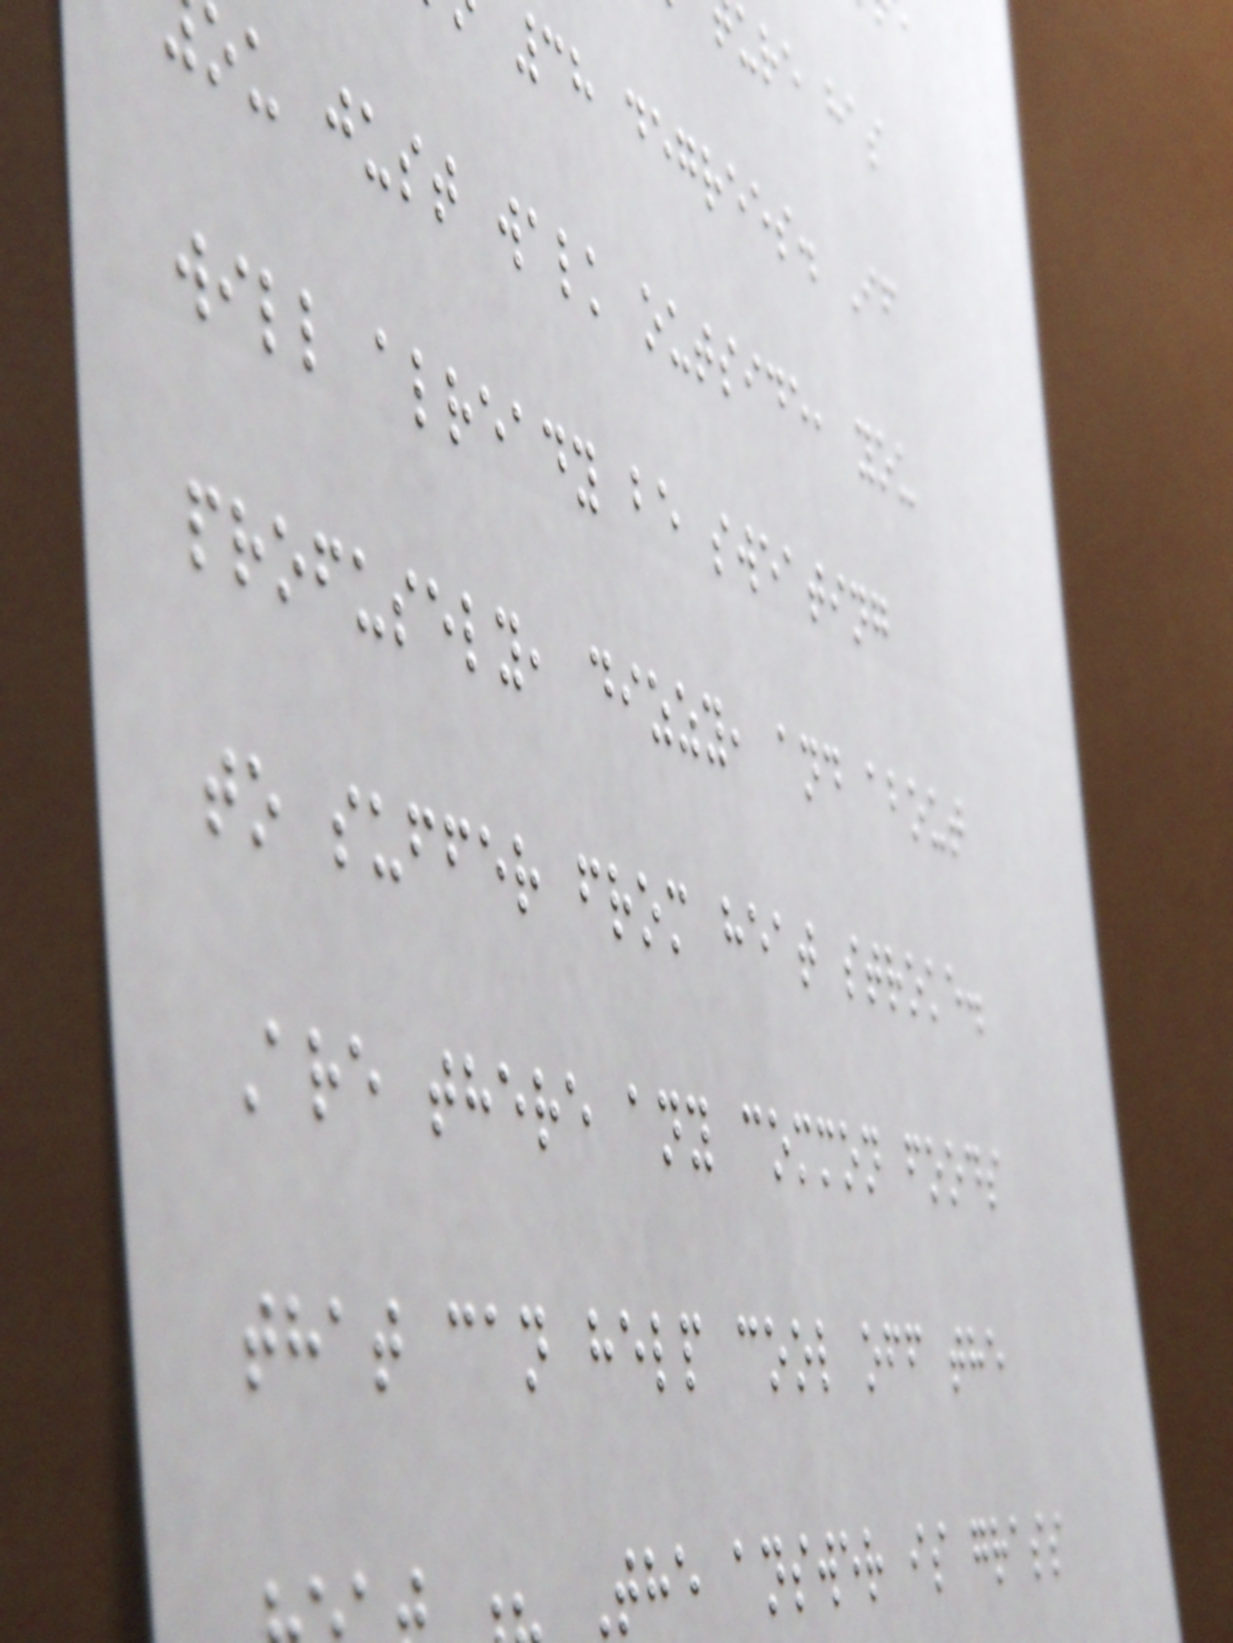ure has
38 degrees. If
ou just walk outside, you
will already be sweating
profusely, dizzy, and about
to suffer from heat stroke.
Are there any common foods
that can help cool off the
The answer is grass
